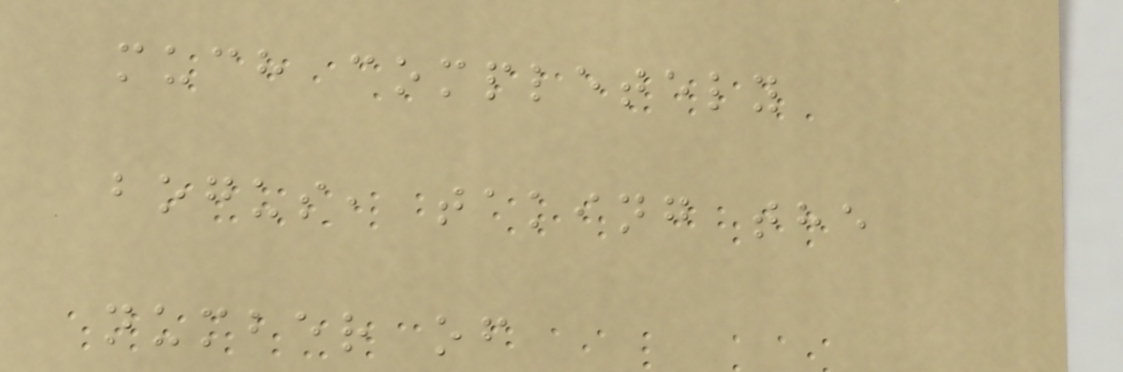much completely
bogus, taking the
number of
